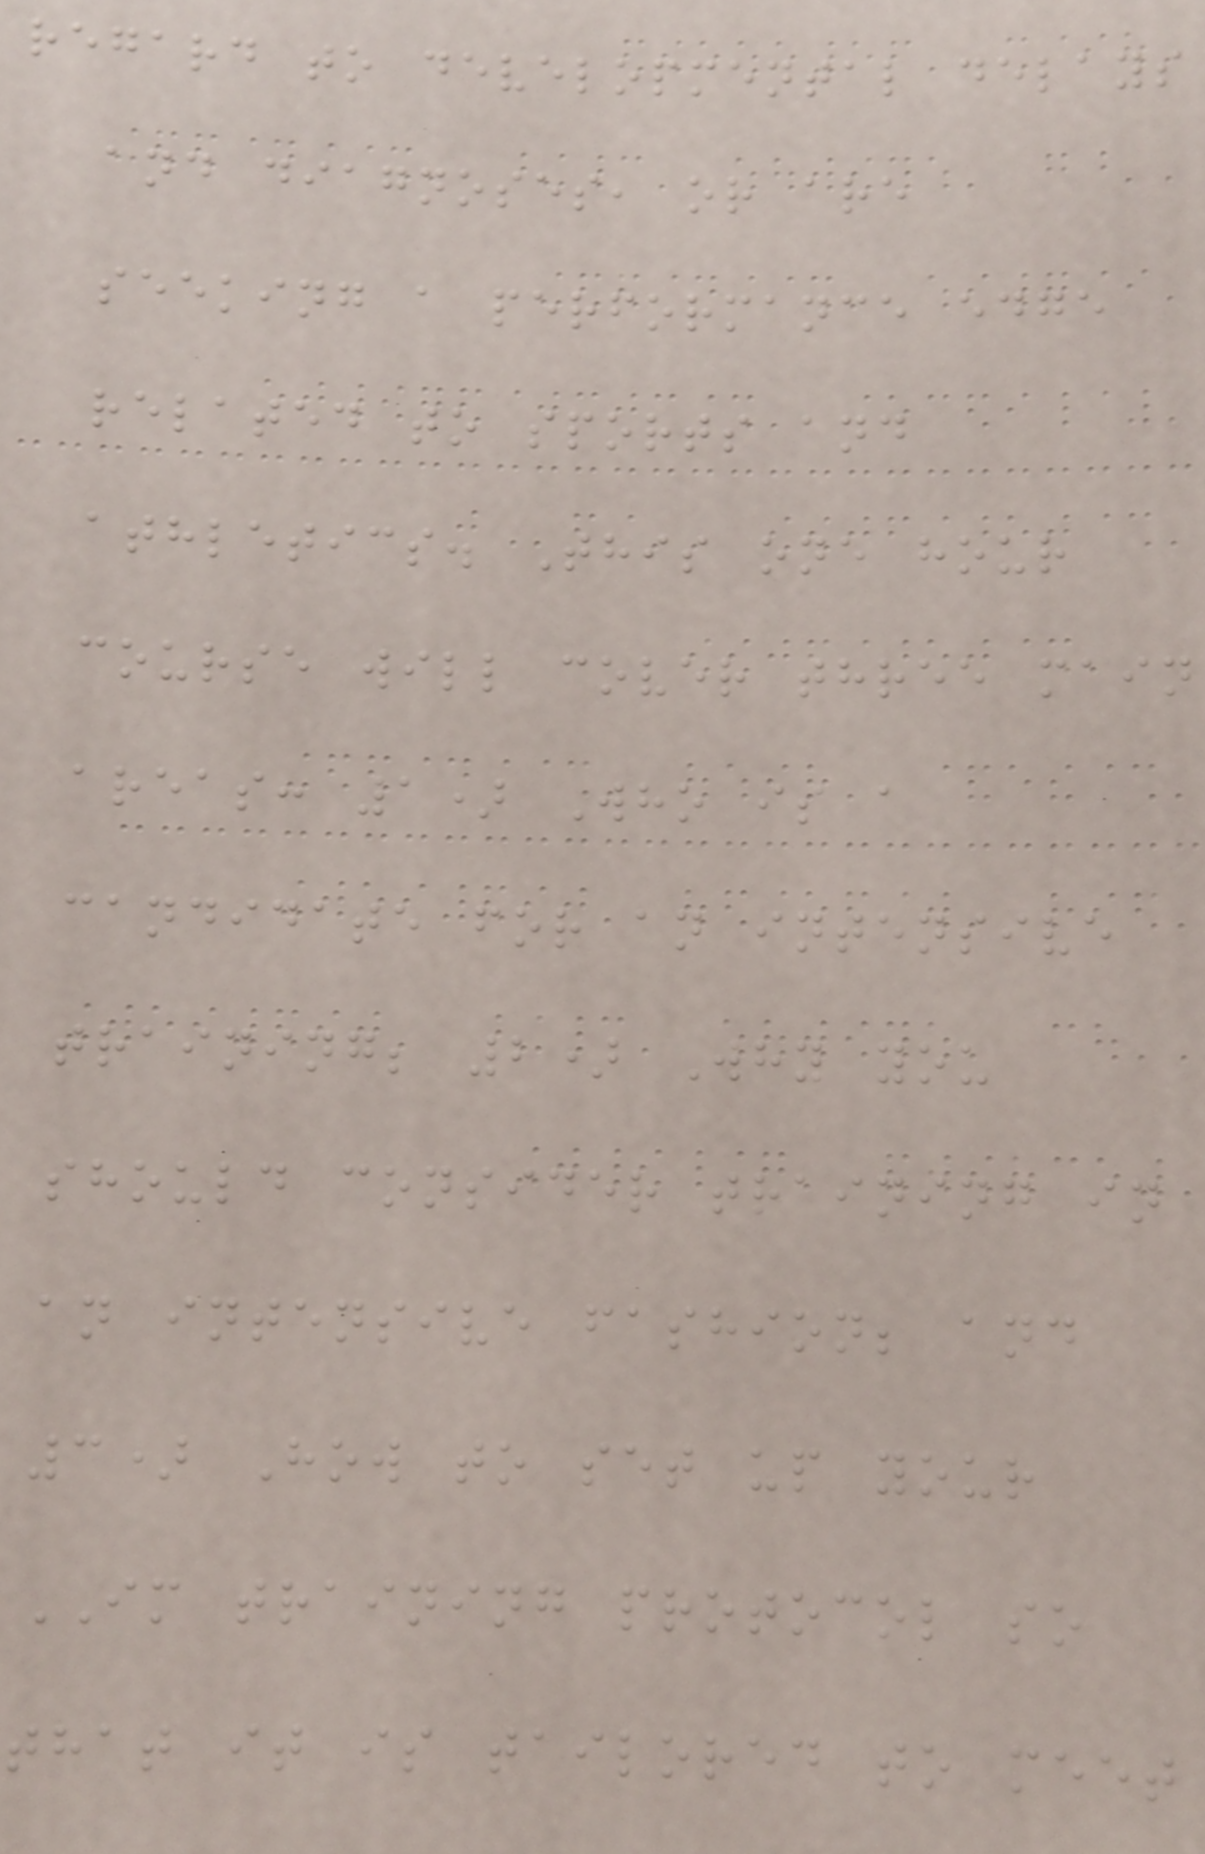regard to developmental delays
and diagnoses, or are
seeking a performance edge
related to sports and
athletics. This one hour
course will cover three main
areas: 1) Who is a
candidate for an intensive
training; 2) Why you
should consider training in
an intensive fashion; and
3) How to set up your
IM training protocol so
that it is tailored to meet
